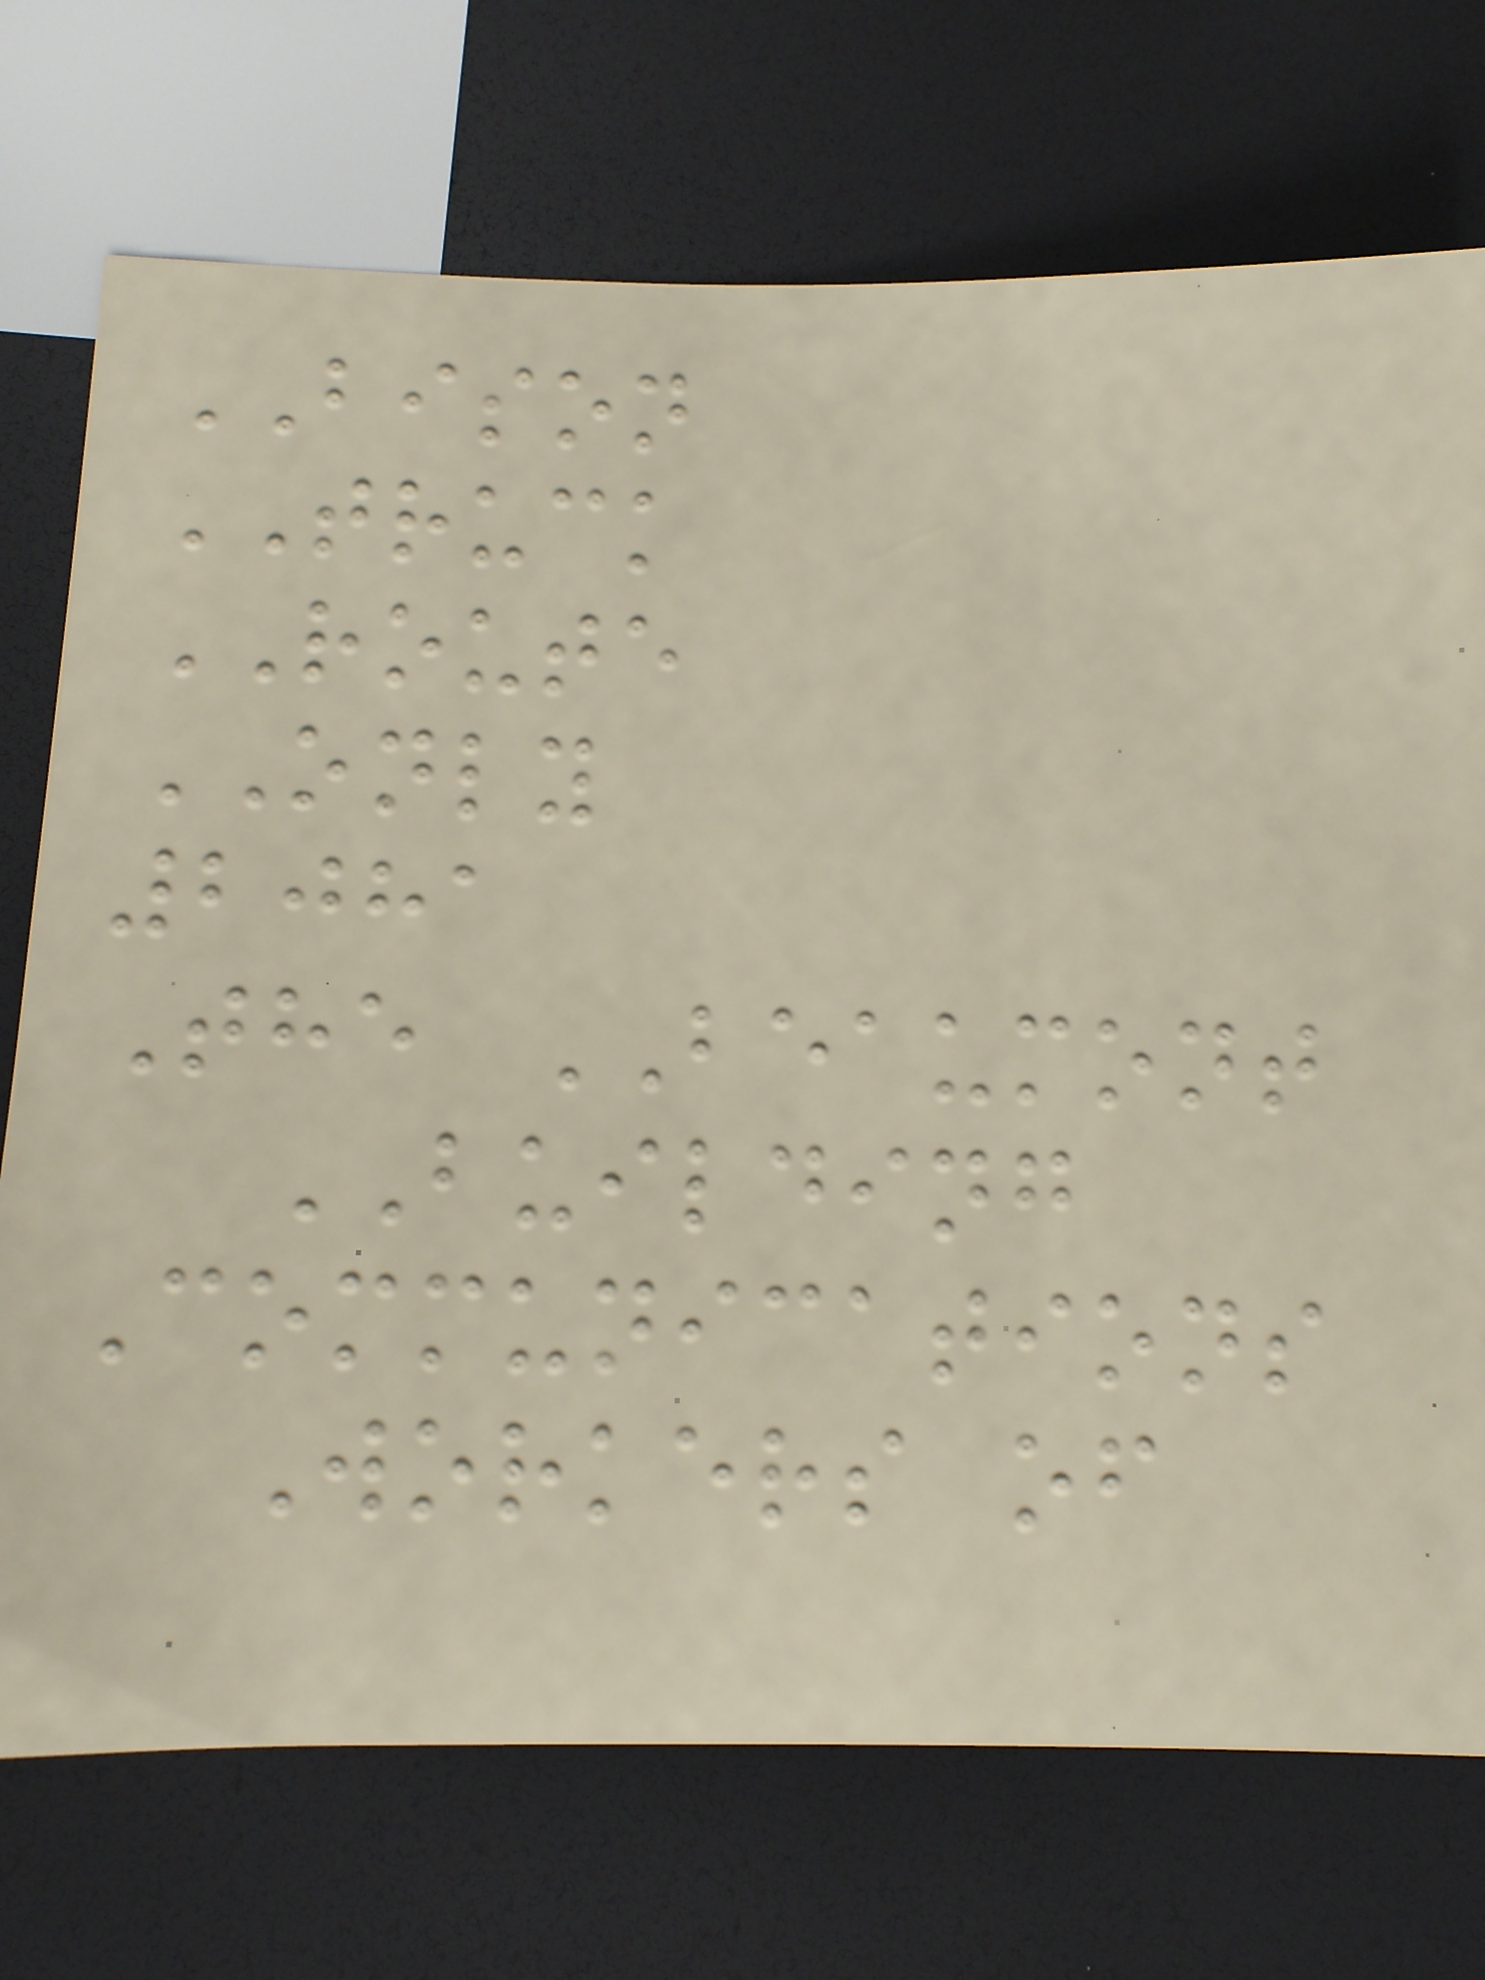BISON
TRUCK
ROUTE
ONLY
2081
The BEAUMONT
BUILDING
Communications
Workers of
